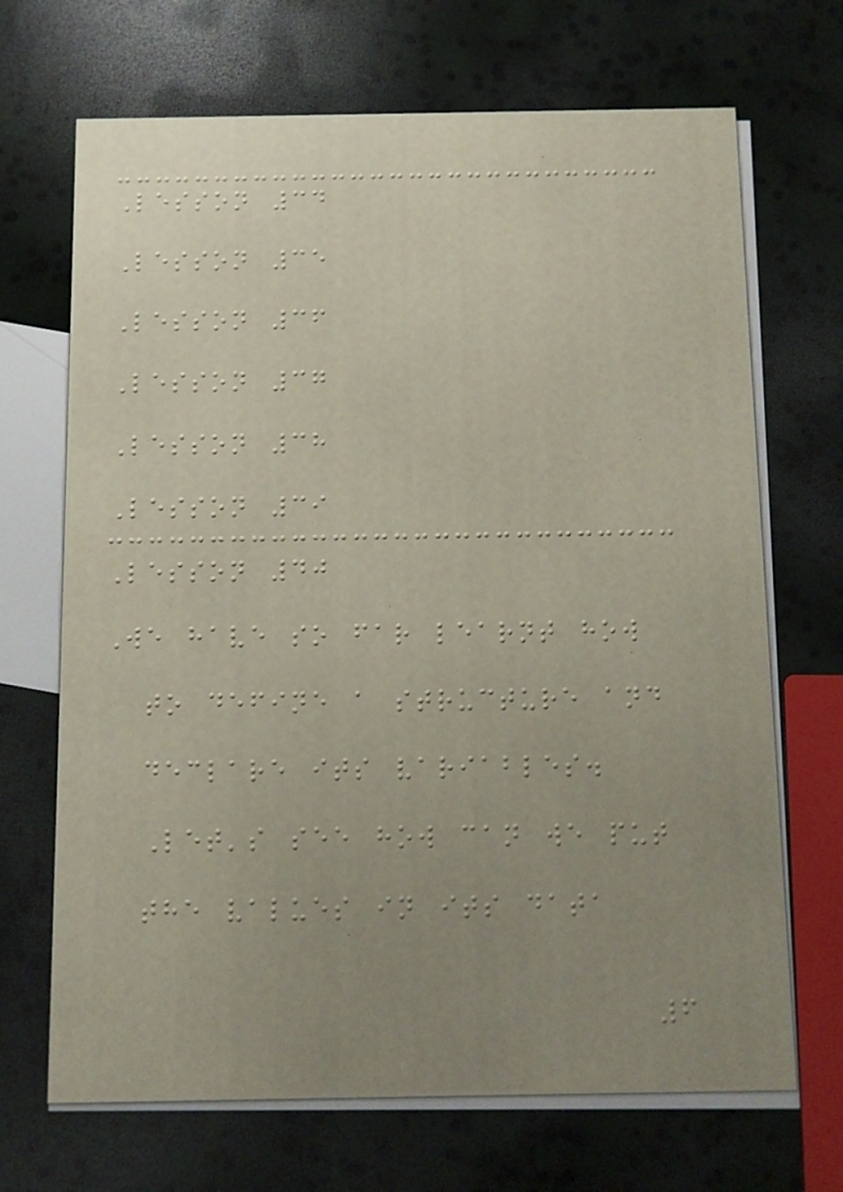Lesson 34
Lesson 35
Lesson 36
Lesson 37
Lesson 38
Lesson 39
Lesson 40
We have so far learnt how
to define a structure and
declare its variables.
Let's see how can we put
the values in its data
6
